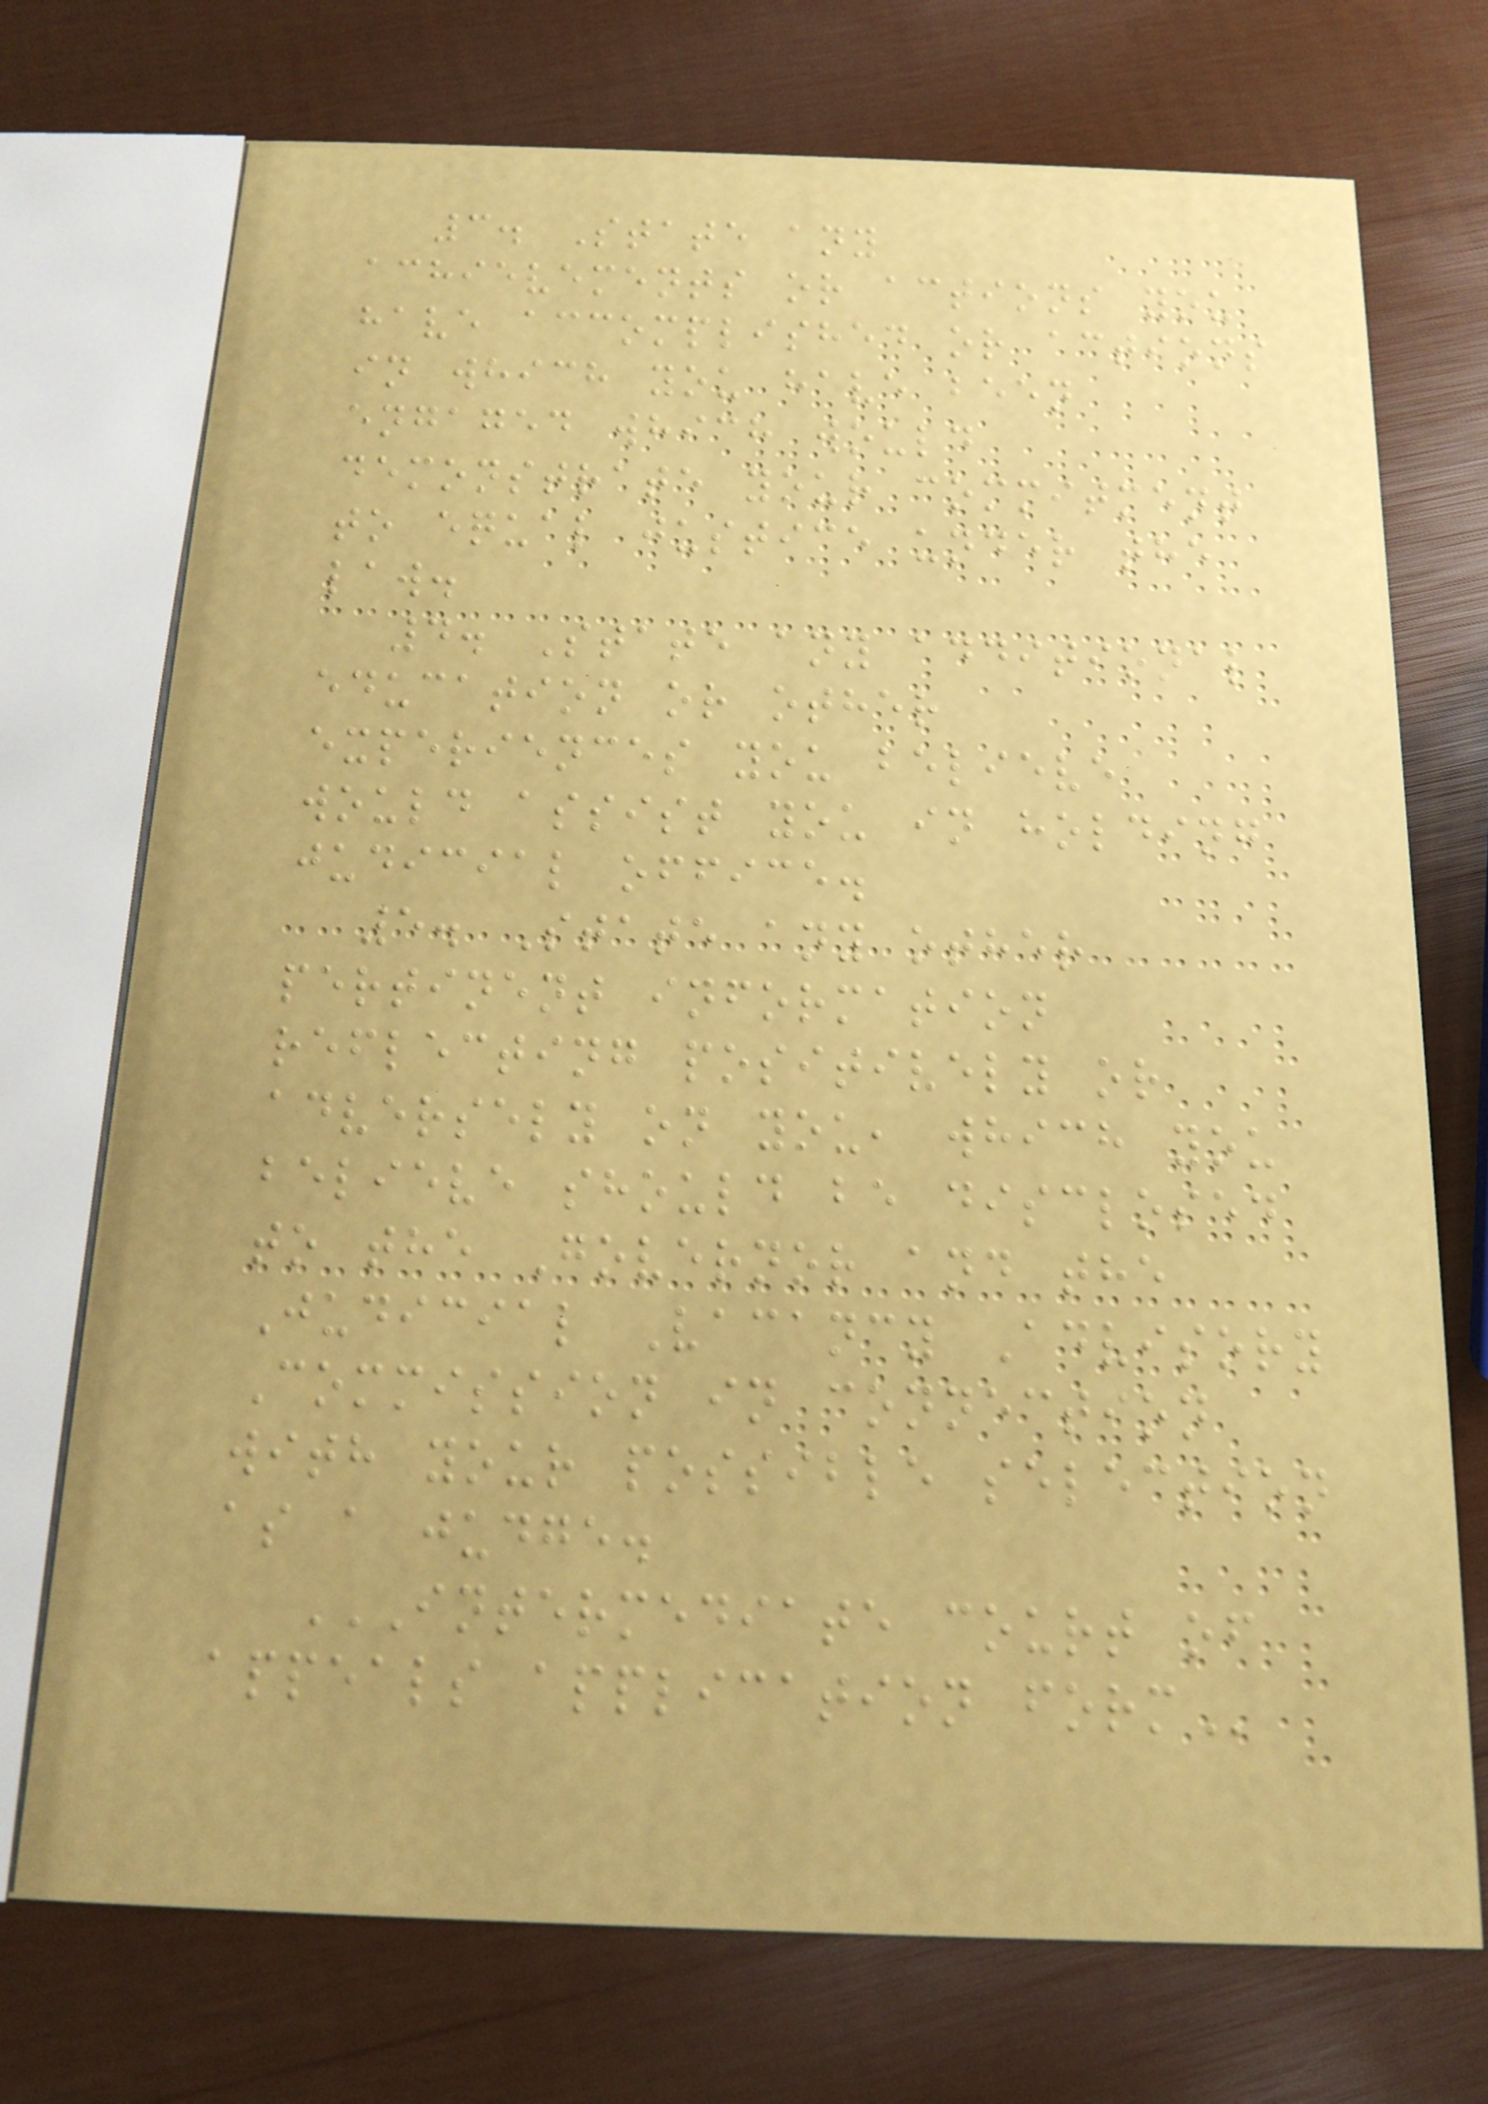3. State any
achievements or actions you
have accomplished or actions
in which you have been
engaged which would
demonstrate your commitment
to equal justice under the
law.
4. State any additional
education or other
experiences you believe
would assist you in holding
judicial office.
5. State any other
pertinent information
reflecting positively or
adversely on you, which you
believe should be disclosed
to the Governor and the
Judicial Vacancy Advisory
Commission in connection
with your possible selection
as a judge.
INTERMEDIATE COURT OF
APPEALS APPLICATION FORM
